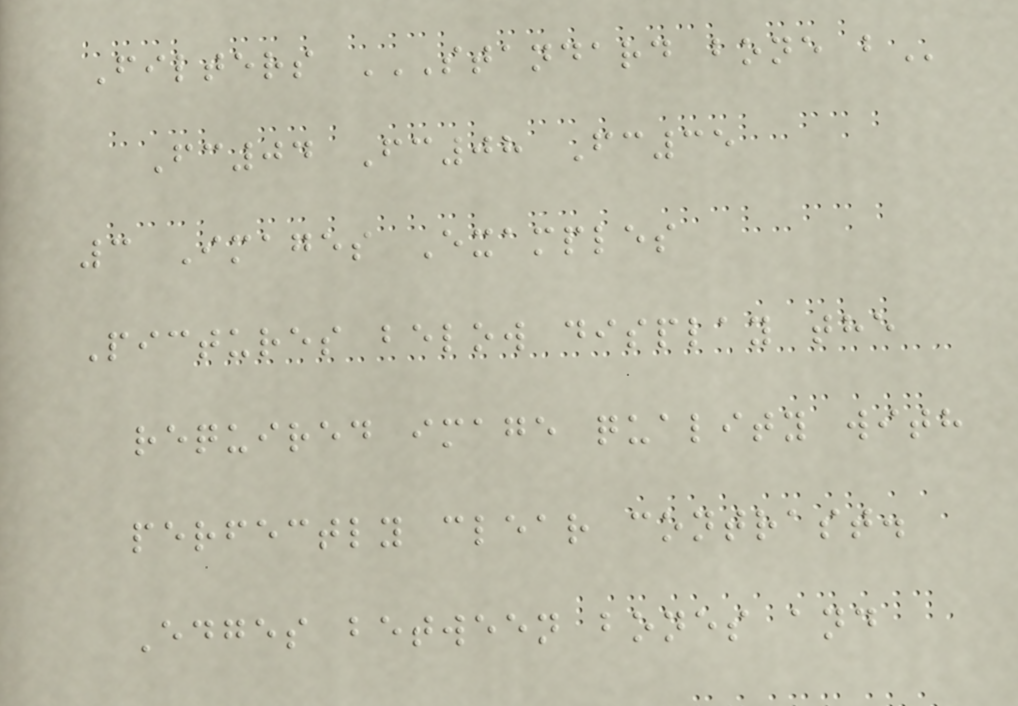Filters STANDARD BONE B
Fc04 Fc08 Fc35
3 Images Examples
Pictures below display the
required image quality with
perfectly clear contrast.
Edges between bones and
